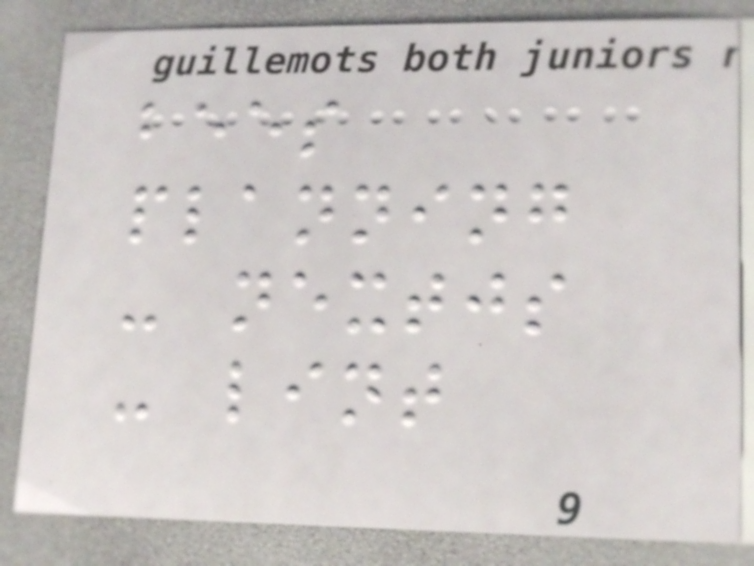bees
planning
- nextjs
- lint
